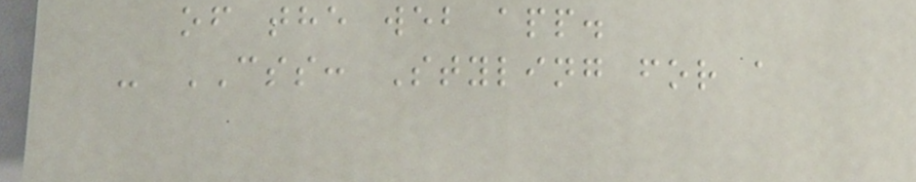of the web app.
- CSS: Styling for a
